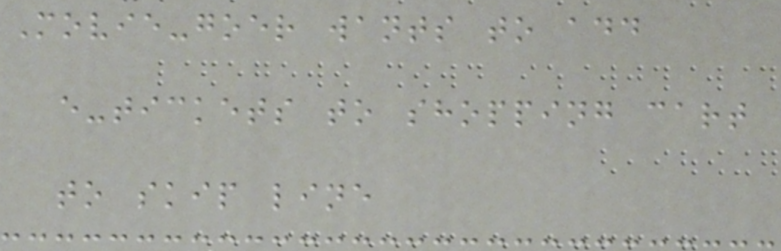Movie-goer wants to add
e-tickets to shopping cart
to skip line
